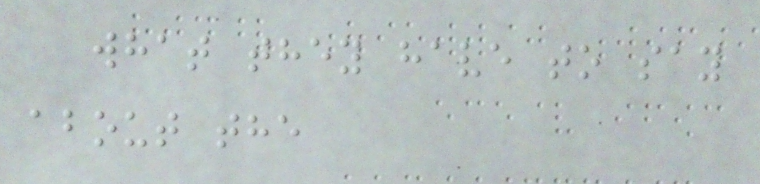what they have to say
about the
